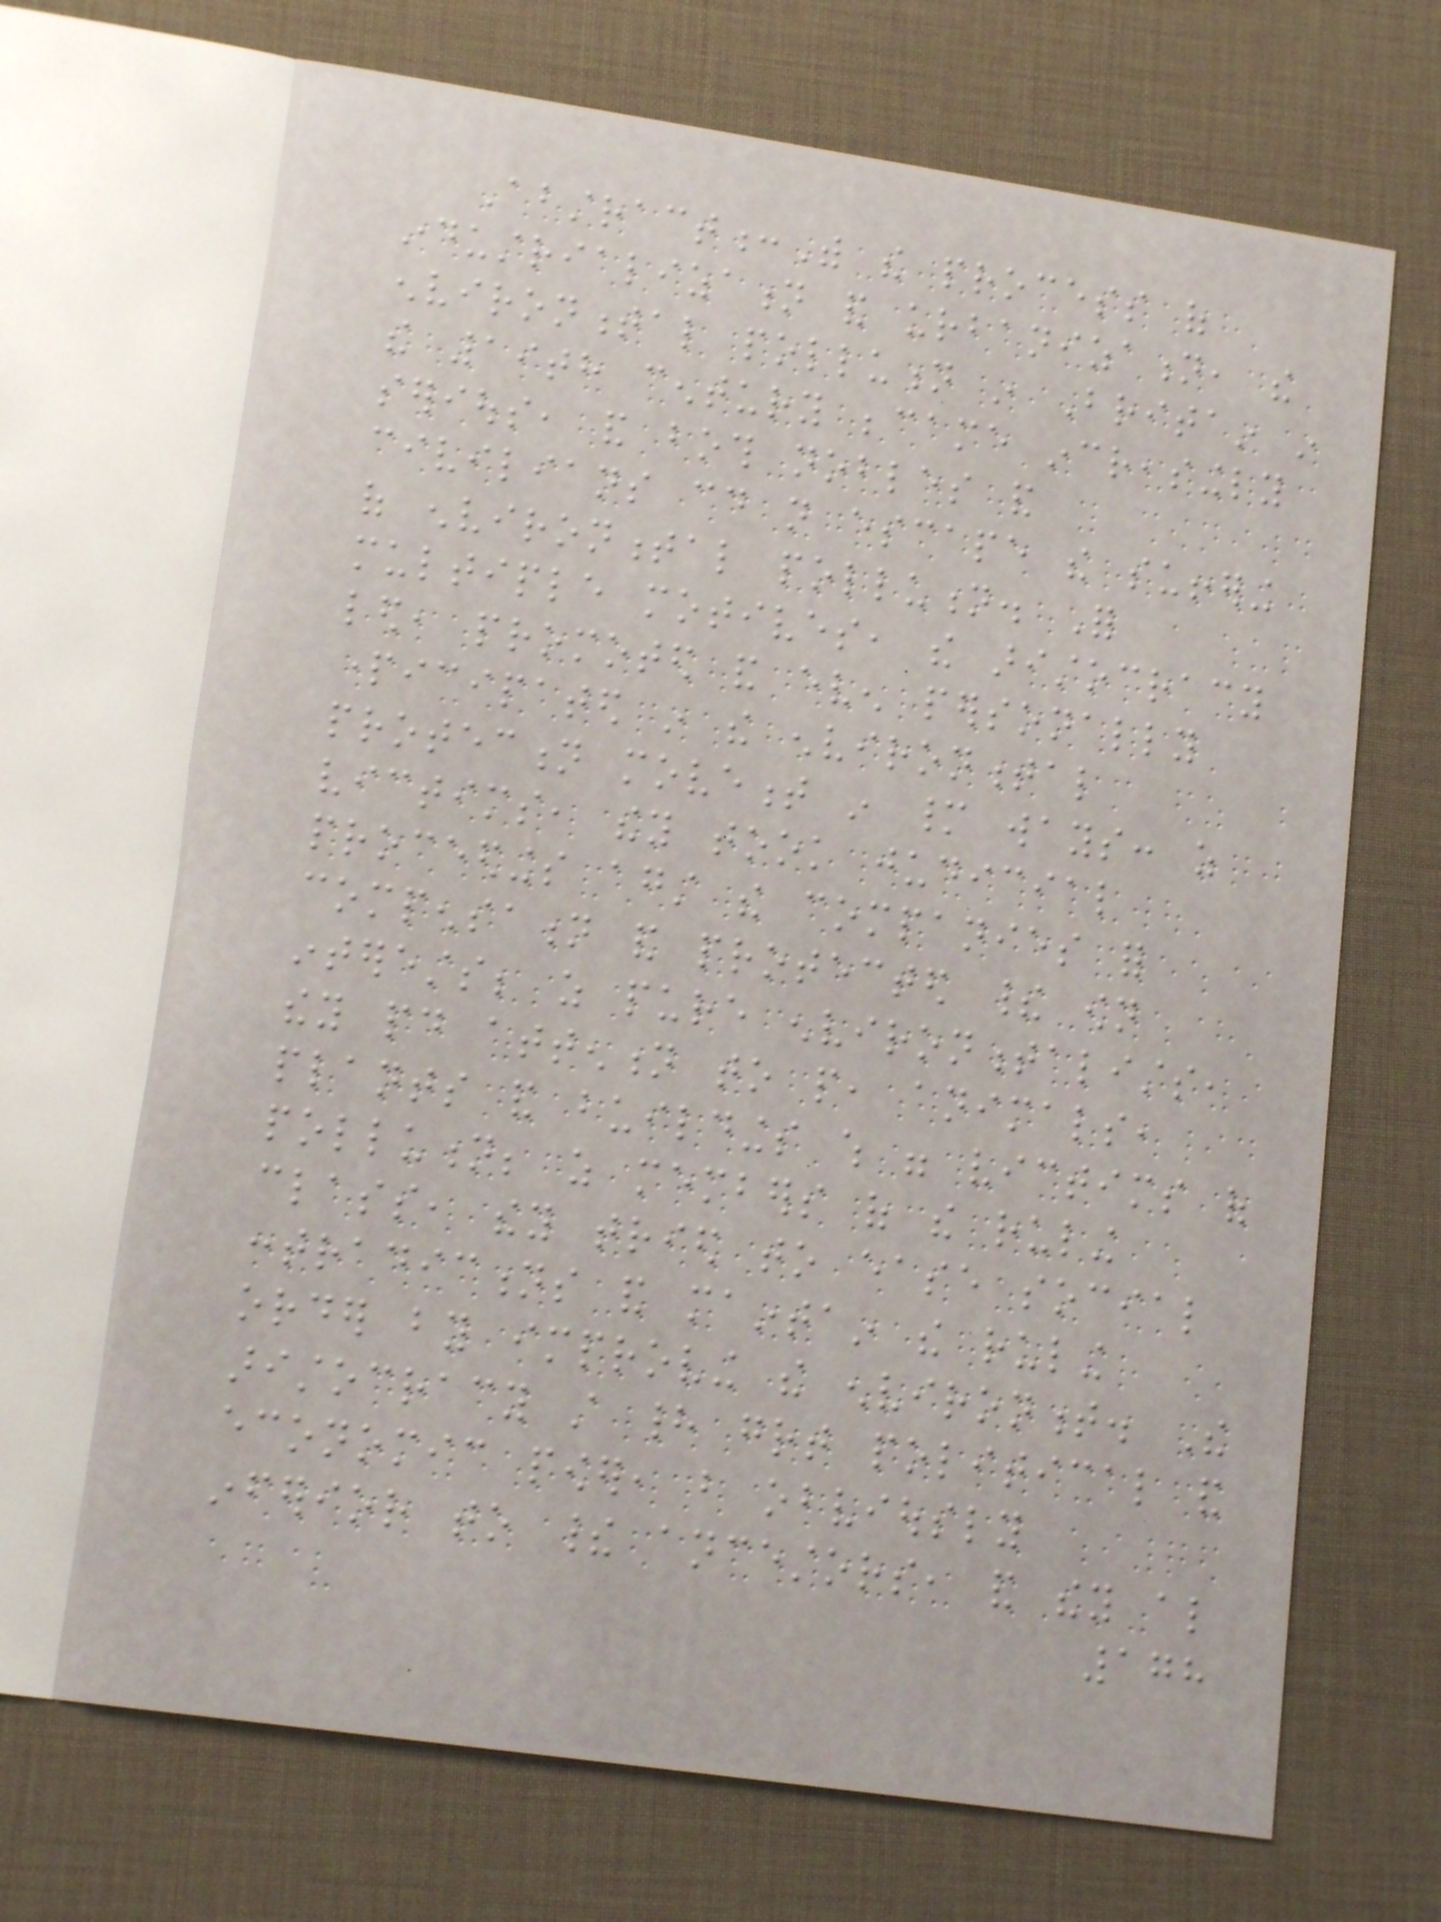Abstract:With the process of
industrialization and urbanization, the
environmental pollution in Britain in
the 19th century became increasingly
serious, and both nobles and
civilians could not escape the suffering
of environmental pollution. For
multiple motives, the aristocracy
led, promoted and even personally
participated in the environmental
protection movement in many ways: as
victims, they took judicial
proceedings against the companies for
compensation and protected their own
interests; as pure environmentalists,
they paid attention to people, animals,
plants and buildings which were victims of
pollution; as members of the ruling
class, they tried to ease social
contradictions and maintain the ruling
order by improving the environment. The
aristocracy still had great political and
economic power, but obviously
inferior to their ancestors, and they also
178
